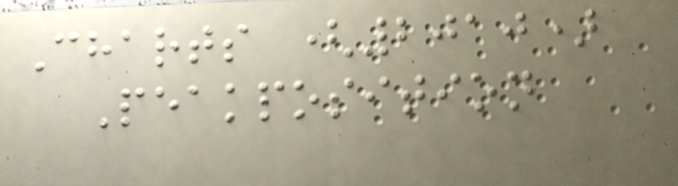Charts (2010)
Peakposition
